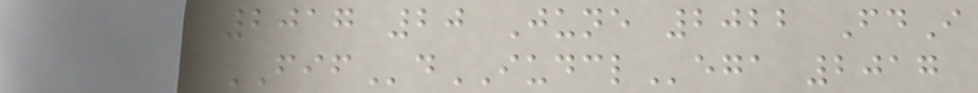2017 20 June 2022 FdI
FIFdIUDCLega 2017
